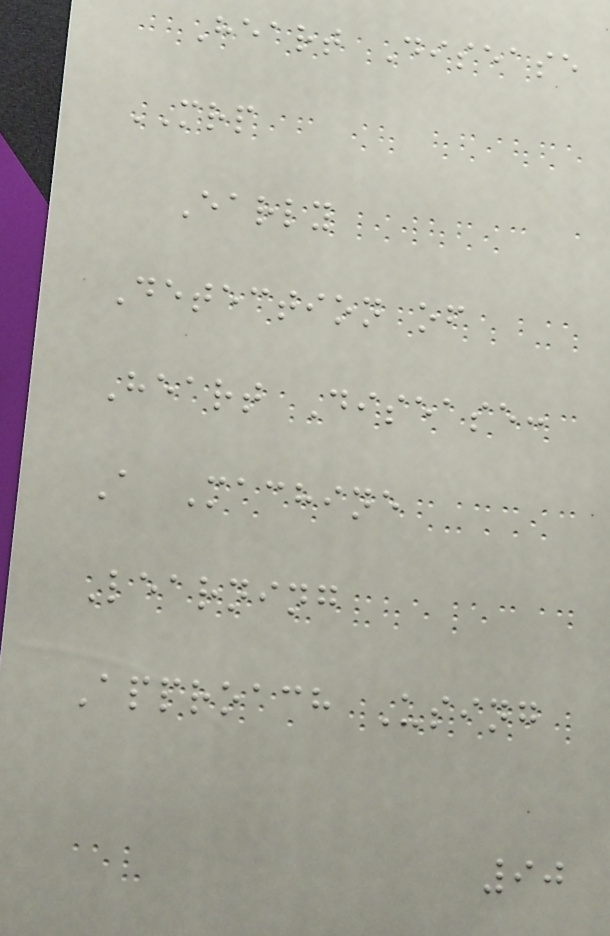Heart Disease
MRP
Early
Detection of
Heart Disease:
A Machine
Learning
Approach Using
90
